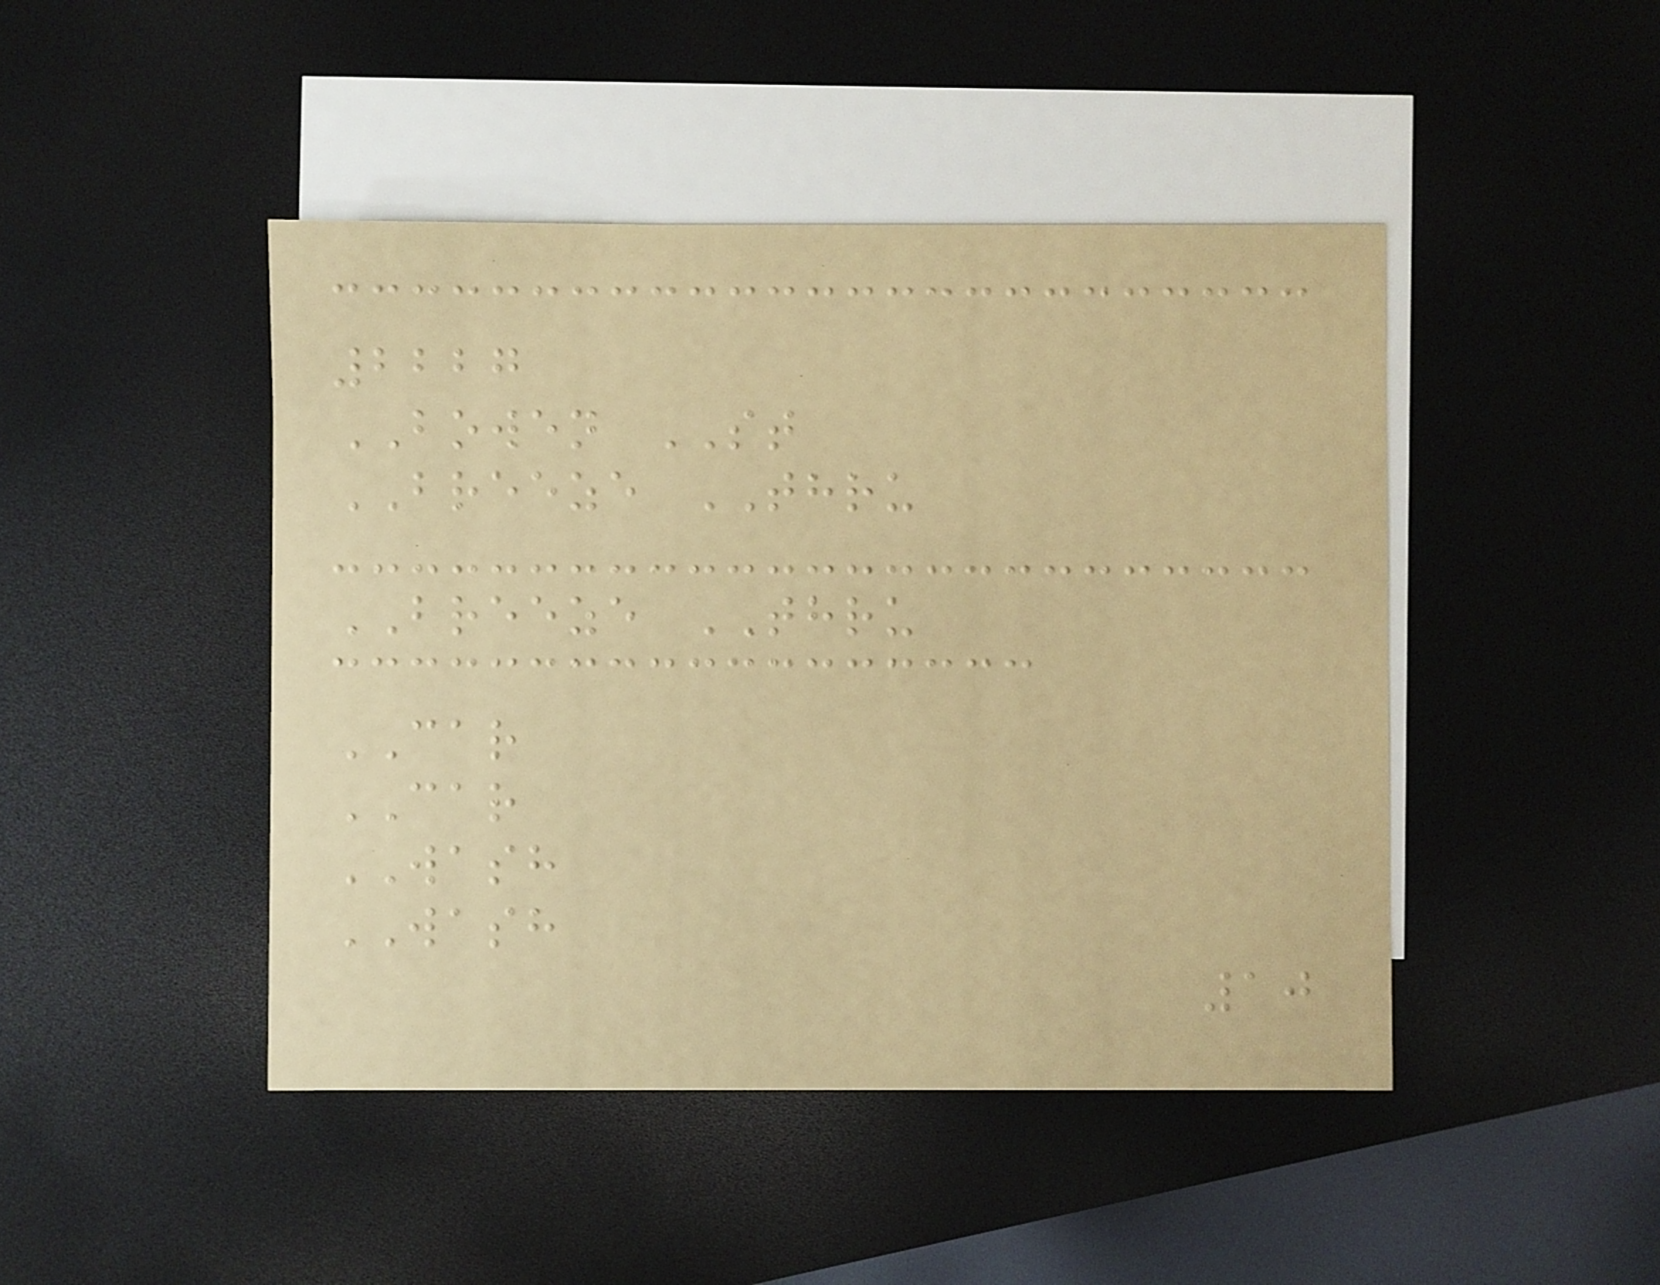2227
BOWEN ST
BREEZE THRU
BREEZE THRU
CAR
CAR
WASH
WASH
10
